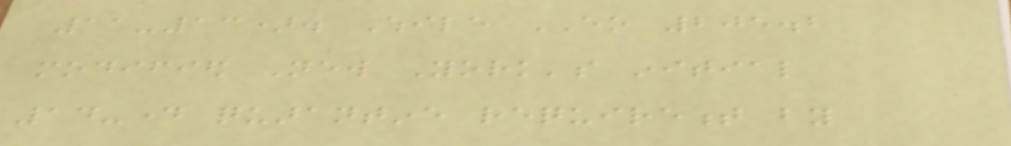11-13). While EO 205.2
modified New York's initial
14-day quarantine requirement by
